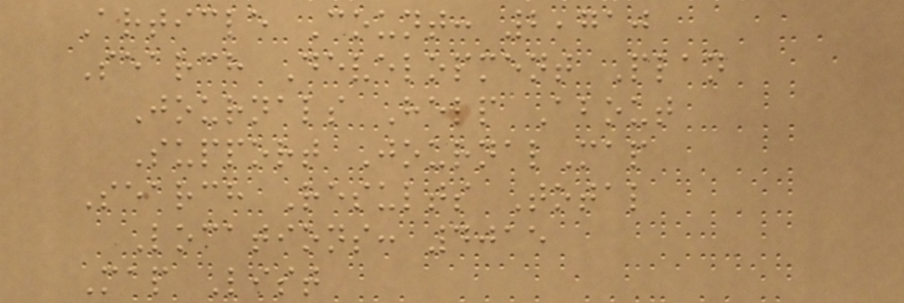Article Count: 2,710
Search Development Plan
Journals Help About
Support JournalMap
Search Results Total
Locations: 4015
Map List
